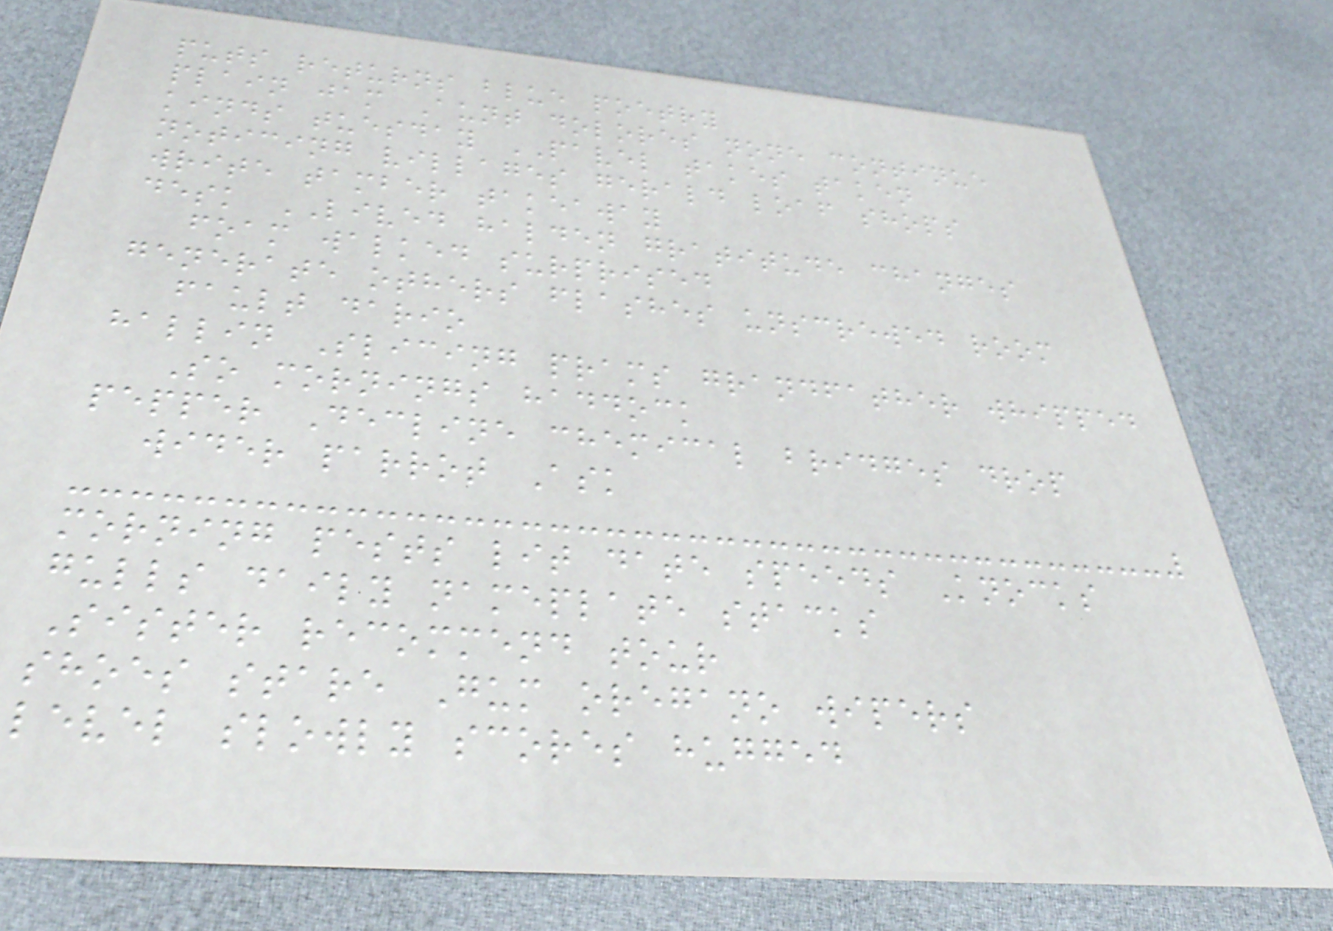puts returns blue poetry
plain jam Aunt dolores none continue
kinds tuesday PAVEL takes taken
noticing villages gerald loaf shops
write tamber takeaway
desk LIVED halden gratitude changes
foam walked surprised
generate others flashes unscrewed room
fault dario
hallin Slicing prams grandfather whipped
So mornings haddock
pepper Decline chemical bridges drop
wider parrot Ask
morning pests lit date speeds Knocks
gulls daily nameplate stacks
Sister recommend tour
shoes stare Gum oregano wipers
level slowly scores hugged
